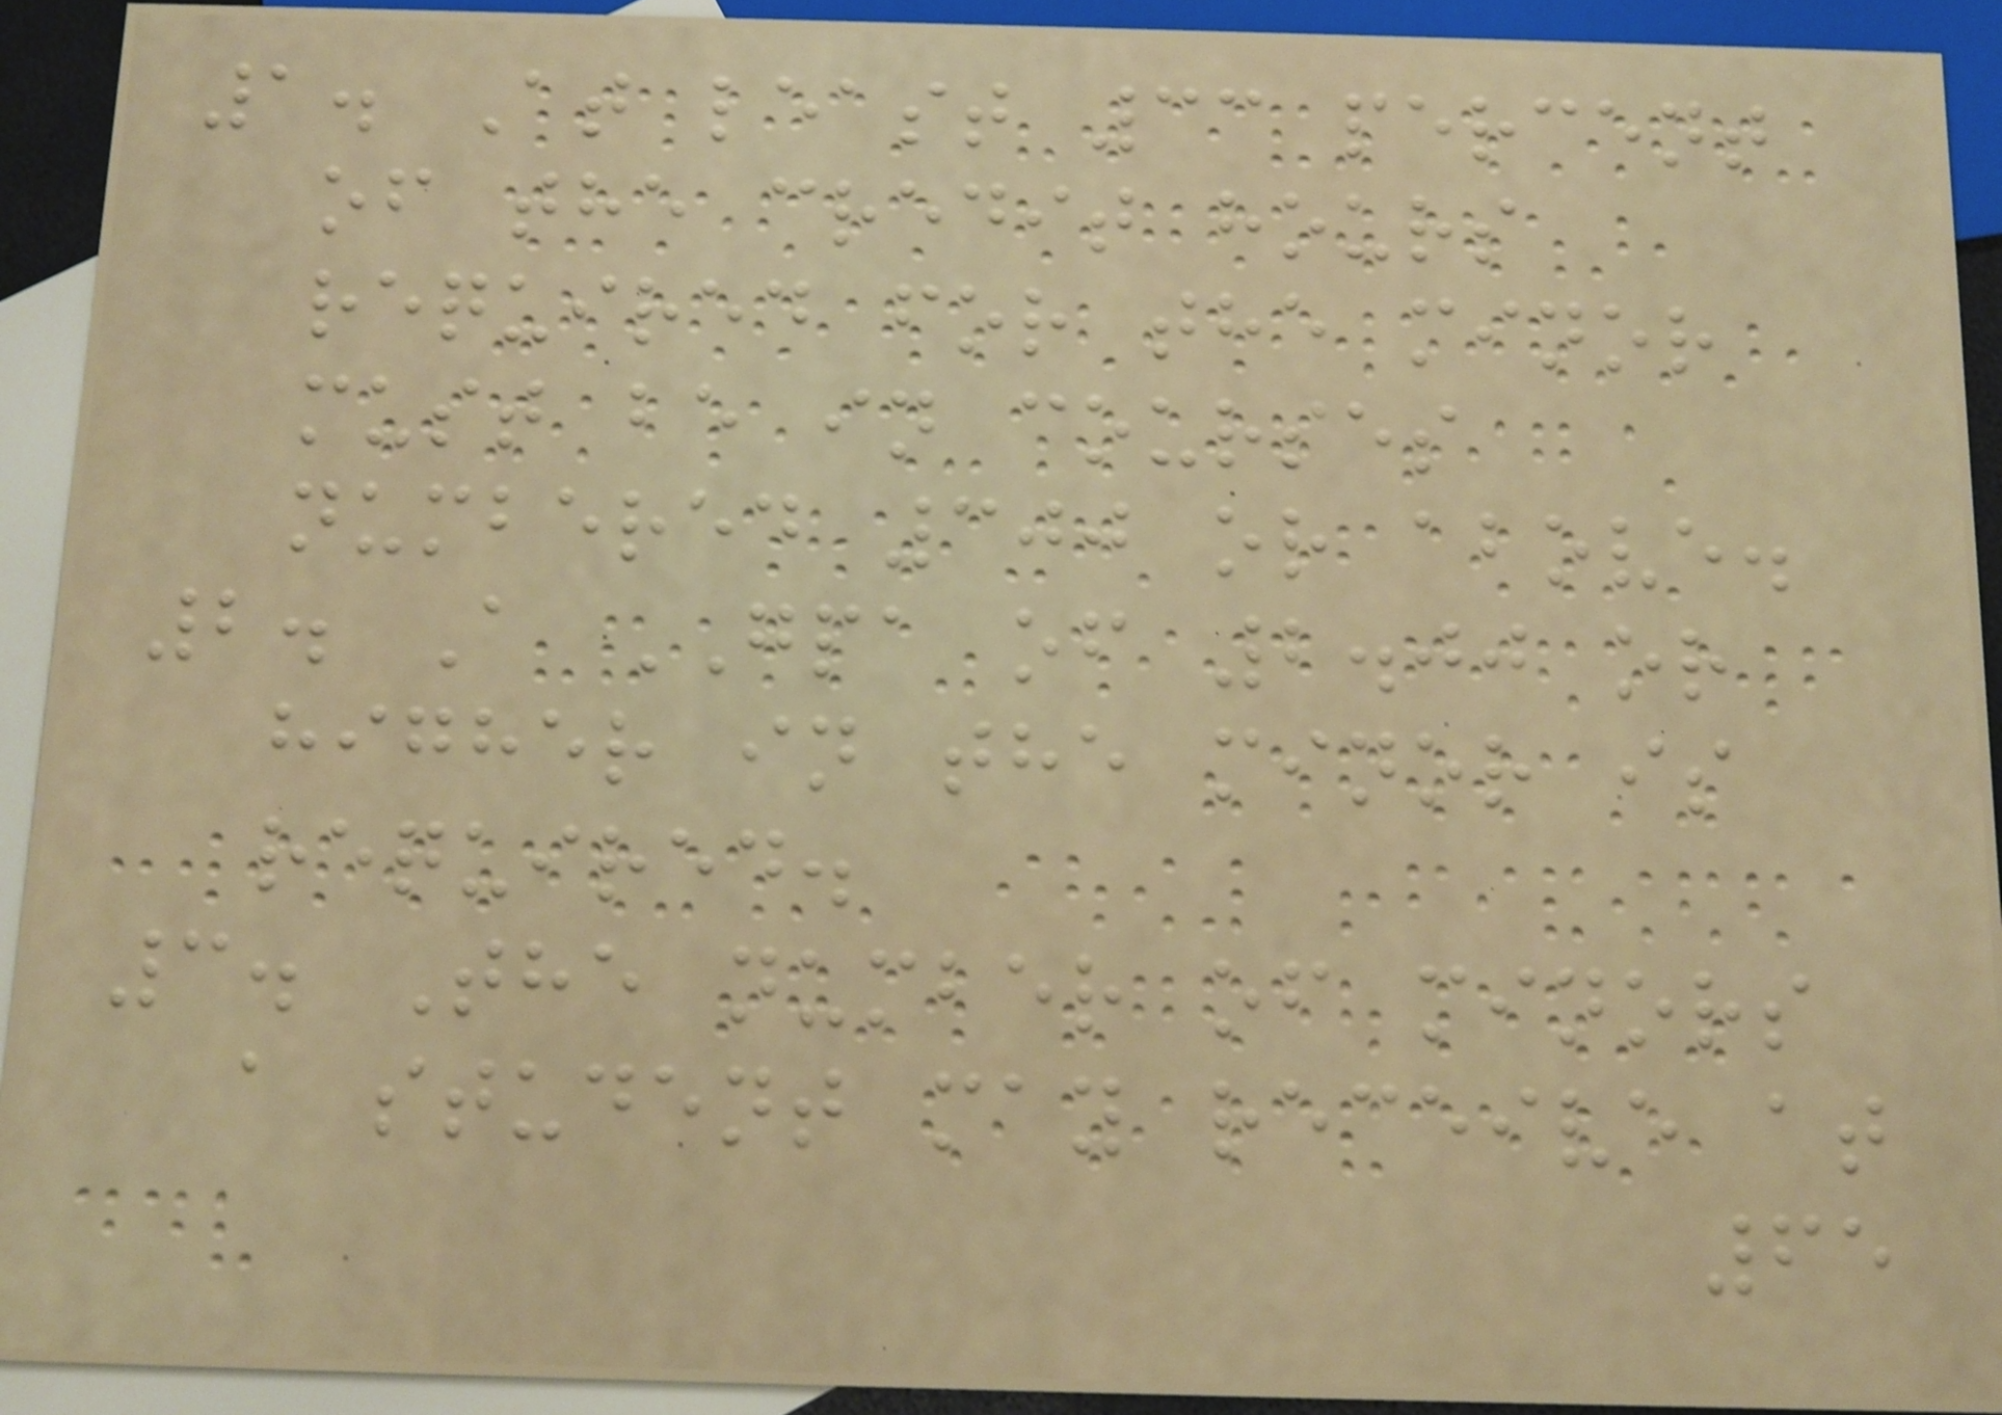1. At least 33 percent
of the credit hours
required for the minor
must be in courses
numbered 300 or above.
2. A GPA of 2.00 or
higher in the minor is
required.
3. The number of minors
a student may receive at
65
